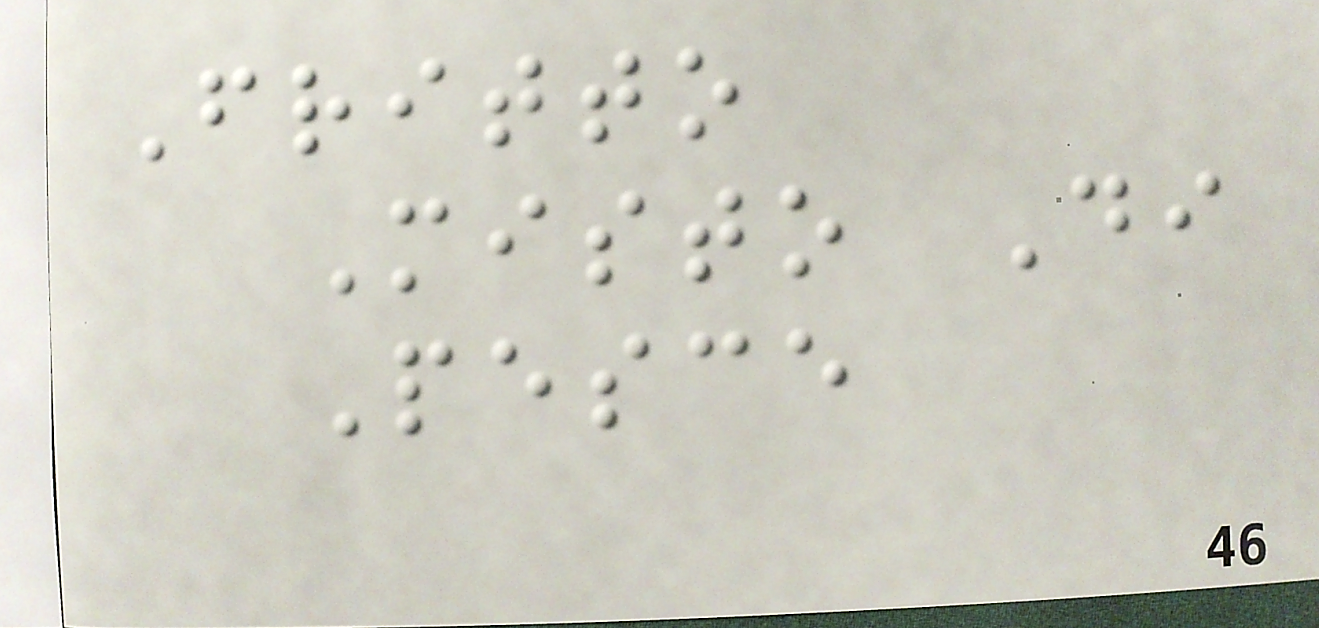Fritto
Misto Di
Pesce
